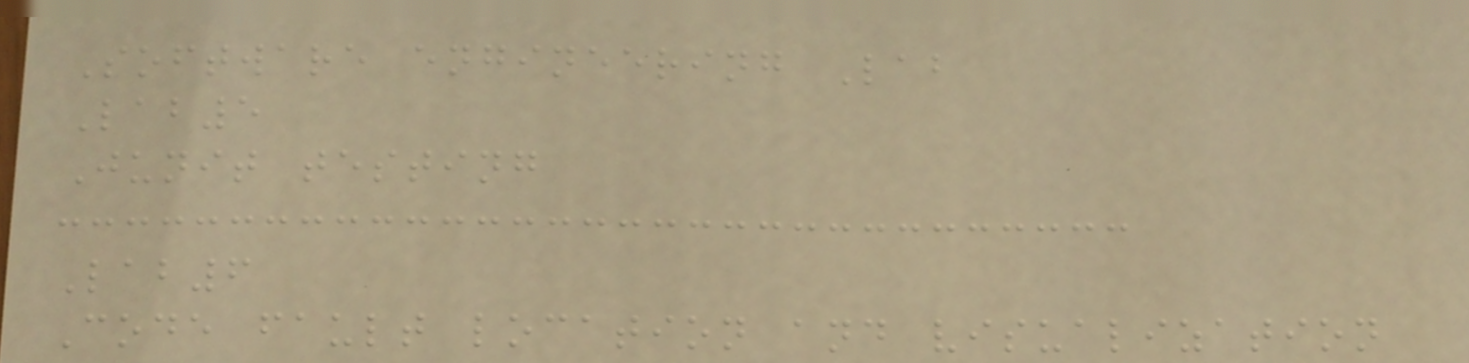Software engineering Lab
Lab5
Junit testing
Lab6
Code fault location and visualization
